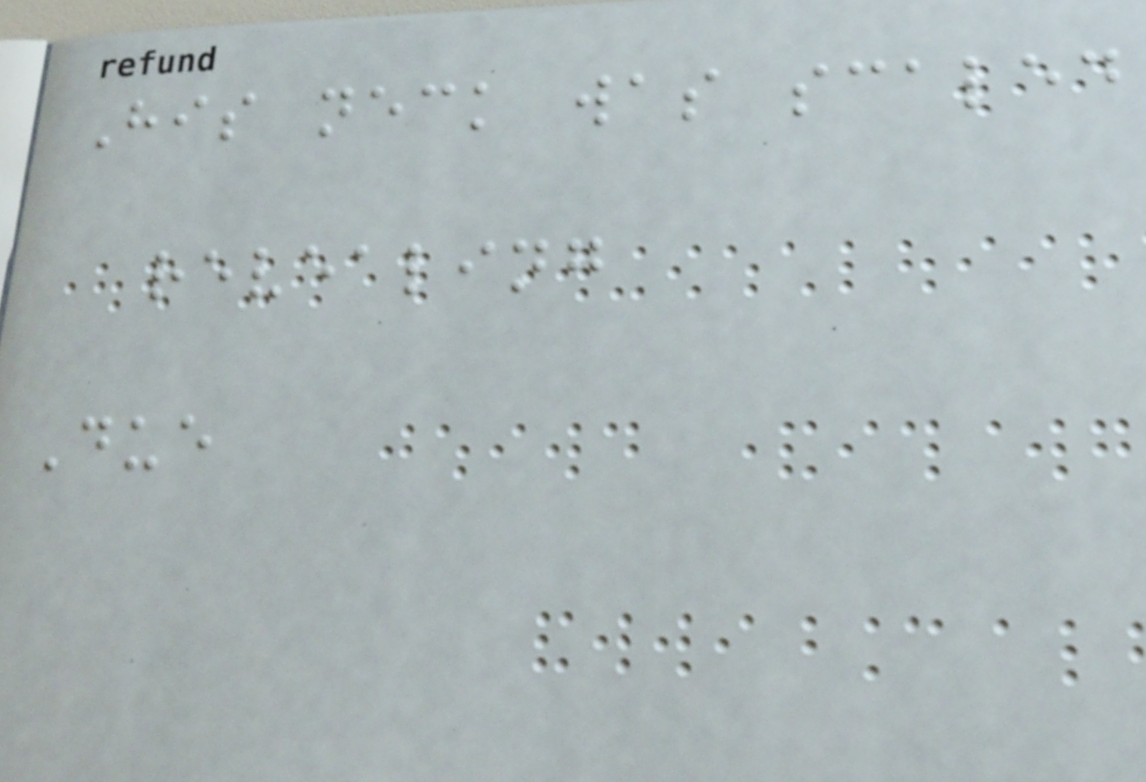His neck was scaled
revealing
Due
